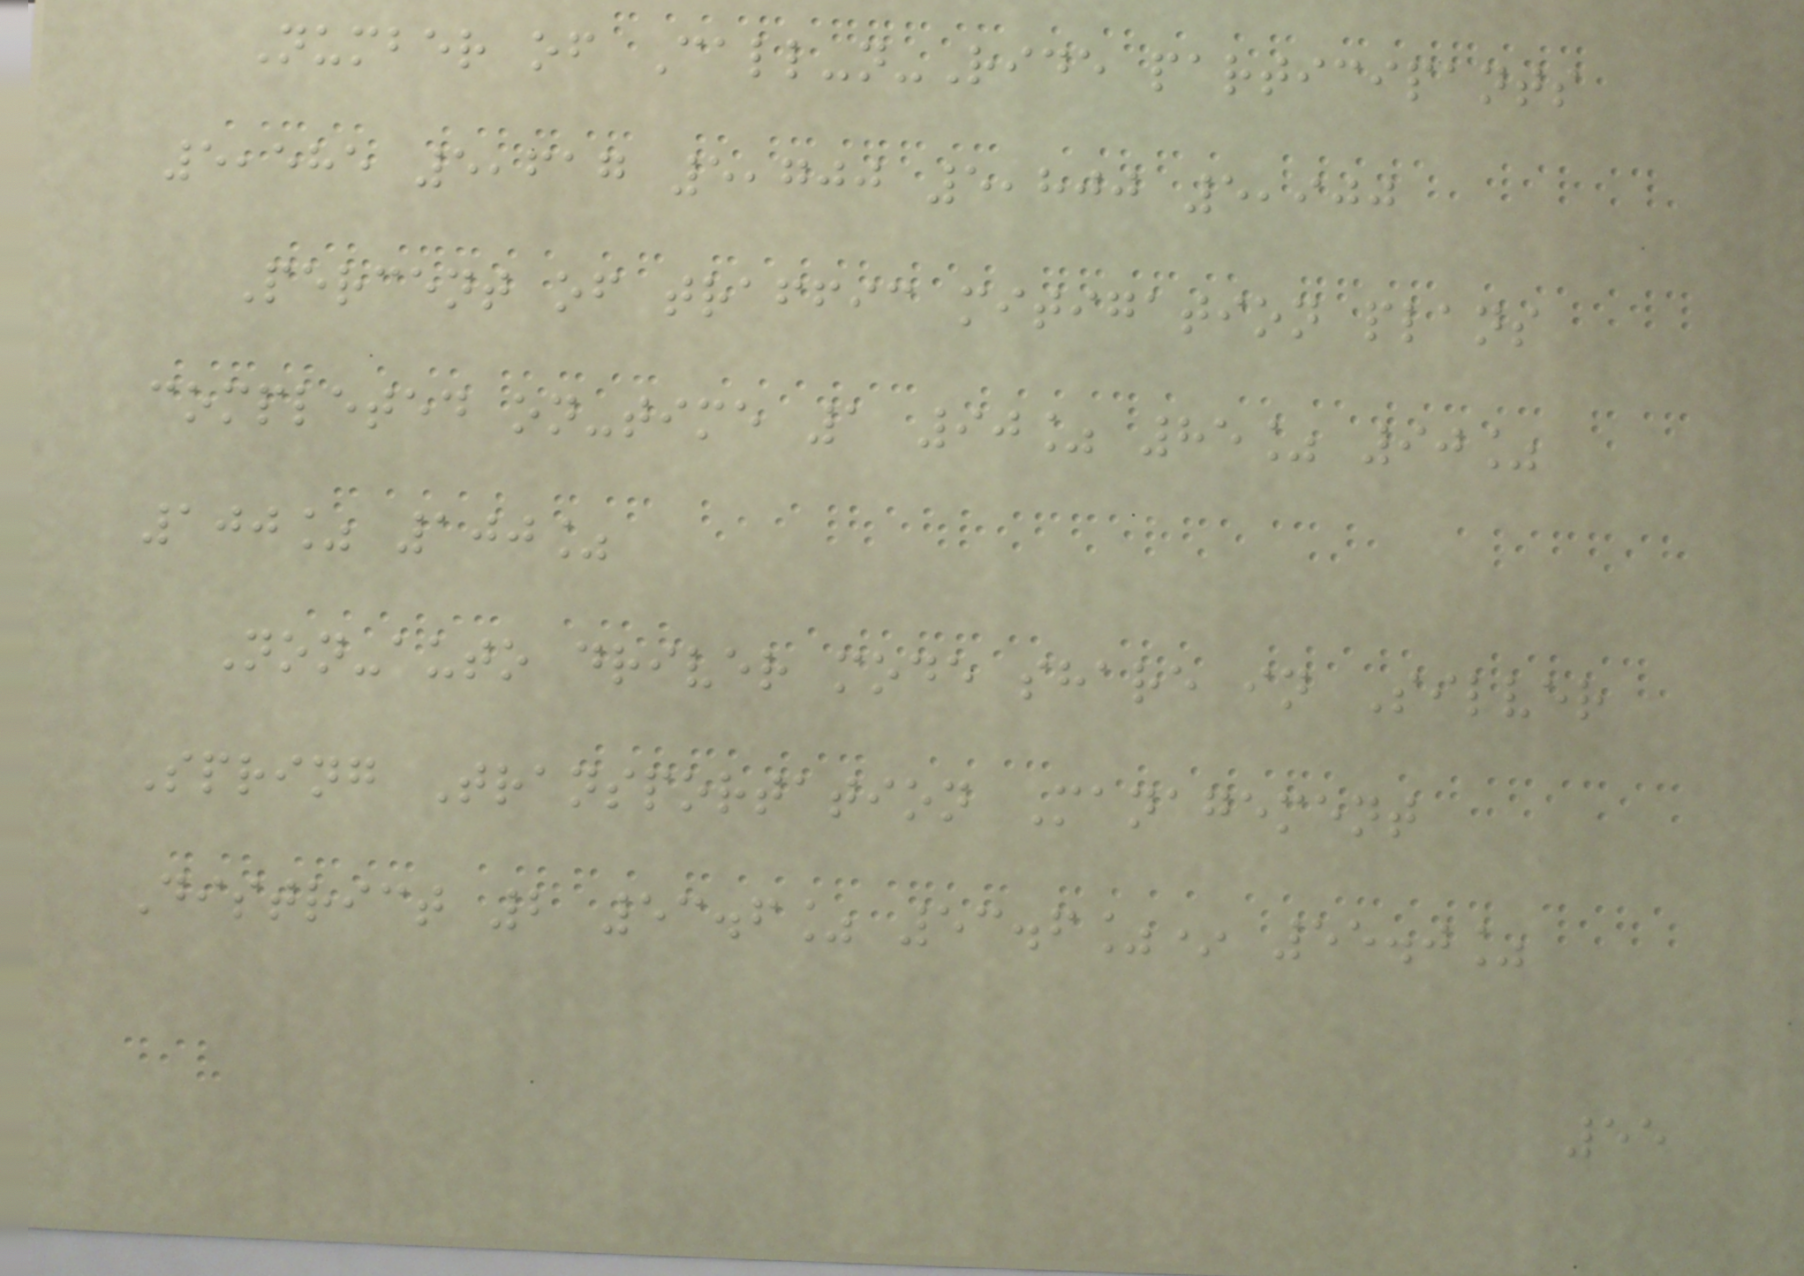Number of Call-n-Ride participants
5,585 5,617 5,700 5,800 5,900
Percent of traffic mitigation plans
completed on-time 1 90% 85% 90%
100% 100%
Non-auto driver mode share in Silver
Spring Transportation Management
District 2 53.6% 53.6%* 55.0%
55
